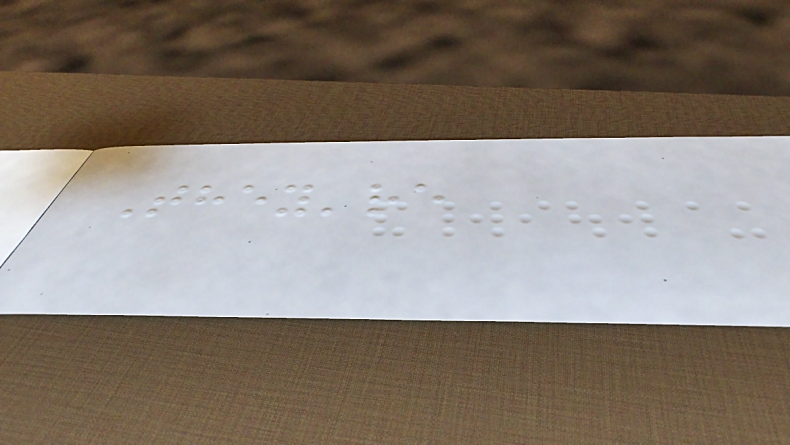They're
